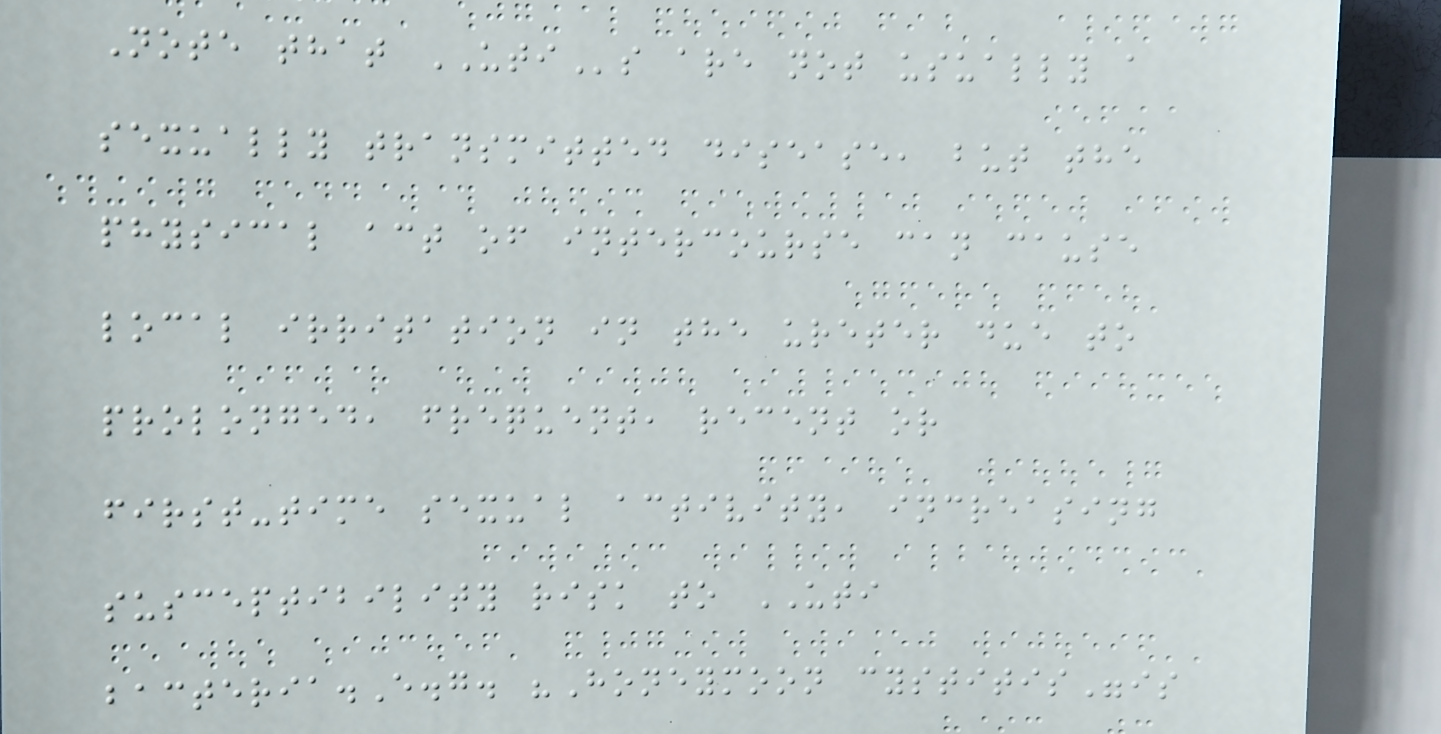Note that UTIs are not usually a
sexually transmitted disease, but the
physical act of intercourse can cause
local irritation in the ureter due to
prolonged, frequent, recent or
first-time sexual activity, increasing
susceptibility risk to UTI
bacteria.E.g. "Honeymoon cystitis"is
